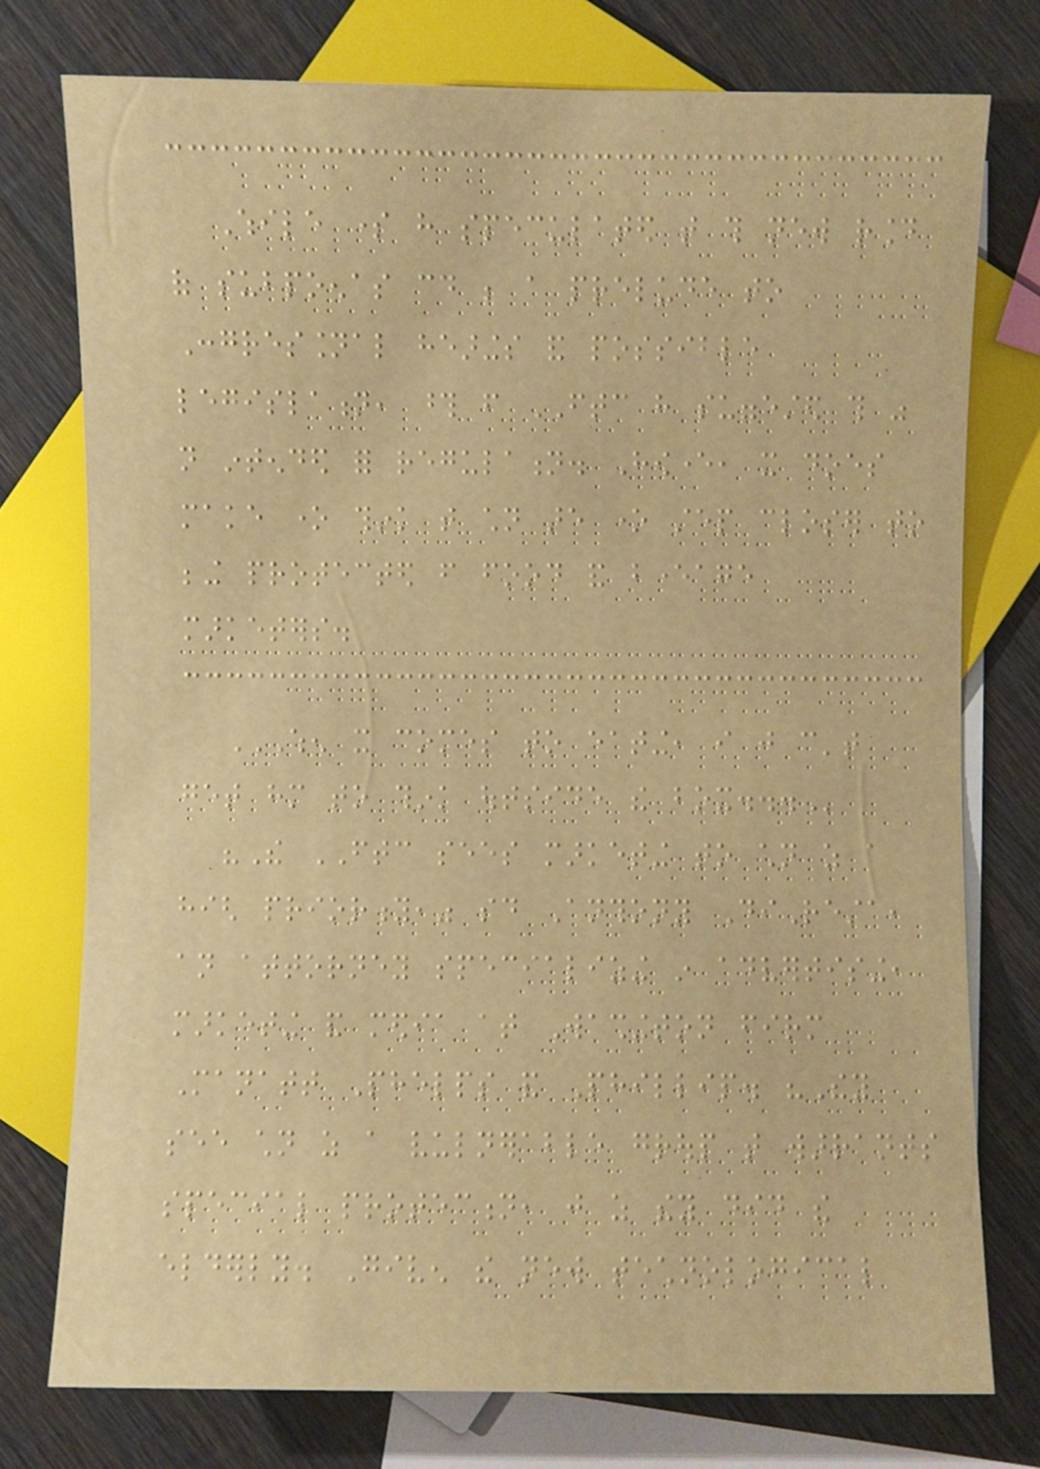While some have speculated that this new round
of subpoenas could be a prelude to
Congressional hearings and possible
legislation, those from FTC have suggested this was
not intended for regulation. However, it does
make one think that children are one step closer to
being protected from food and beverage
marketers.
WHEN IT COMES TO EATING, I JUST CAN'T
GET HIM TO THINK OUTSIDE THE BOX...
"The FTC sees marketing to children as a
high priority," said Anthony DiResta,
an attorney specializing in advertising,
marketing and media at Washington firm
Manatt Phelps and Phillip. "They
see children as a vulnerable group that warrants
special protection, just as they did the
elderly. Given the new technological
